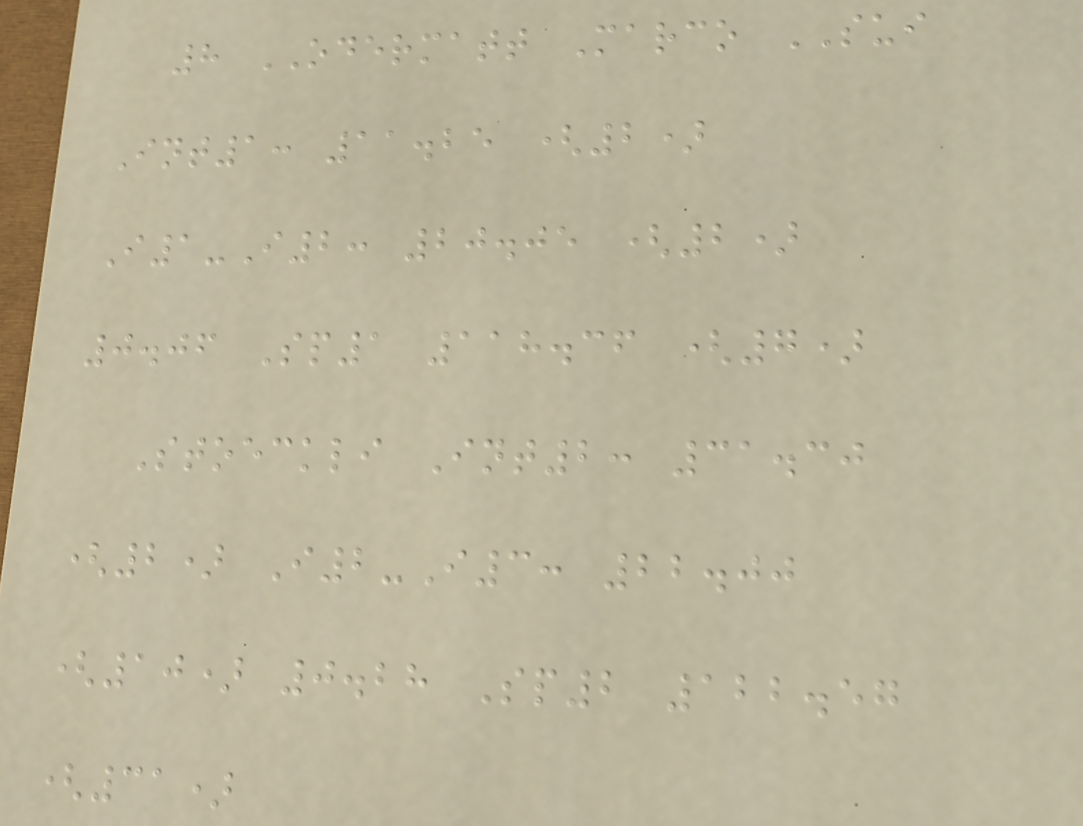8 ODERMATT Marco SUI
Int1: 11.25 (2)
I1-I2: 20.05 (2)
0.06 Sp1 118.36 (7)
Stoeckli Int2: 31.30
(2) I2-I3: 22.00
(10) 0.28 Sp2 122.57
(31)
